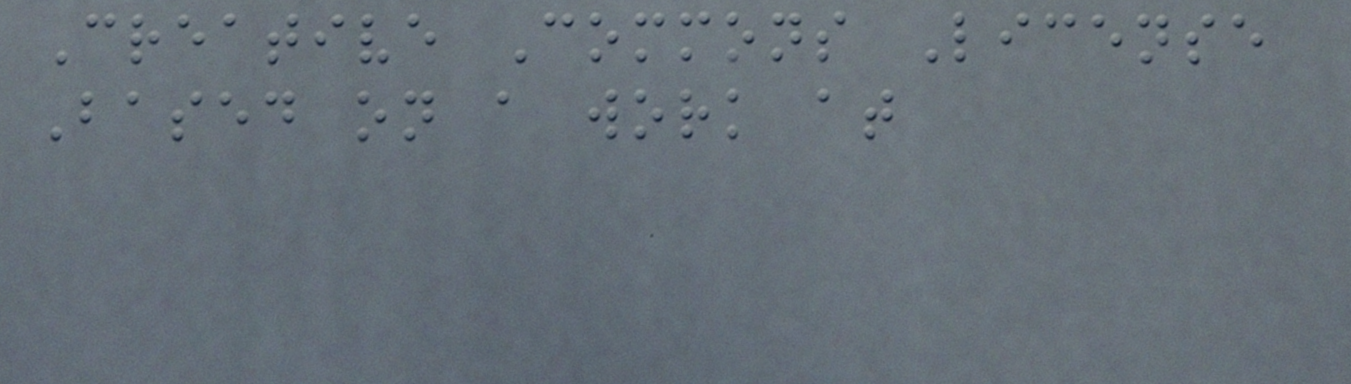Creative Commons License
Based on a work at
